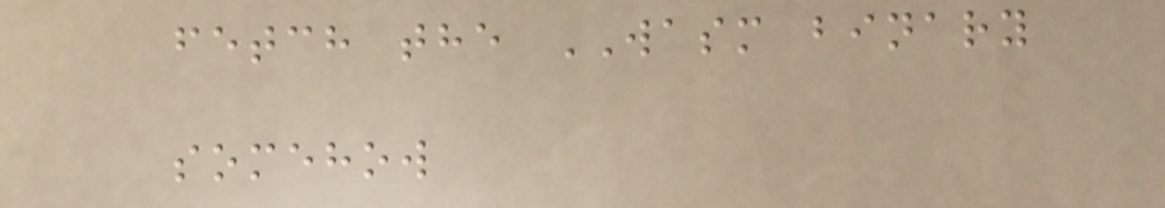fetch the WASM binary
somehow
